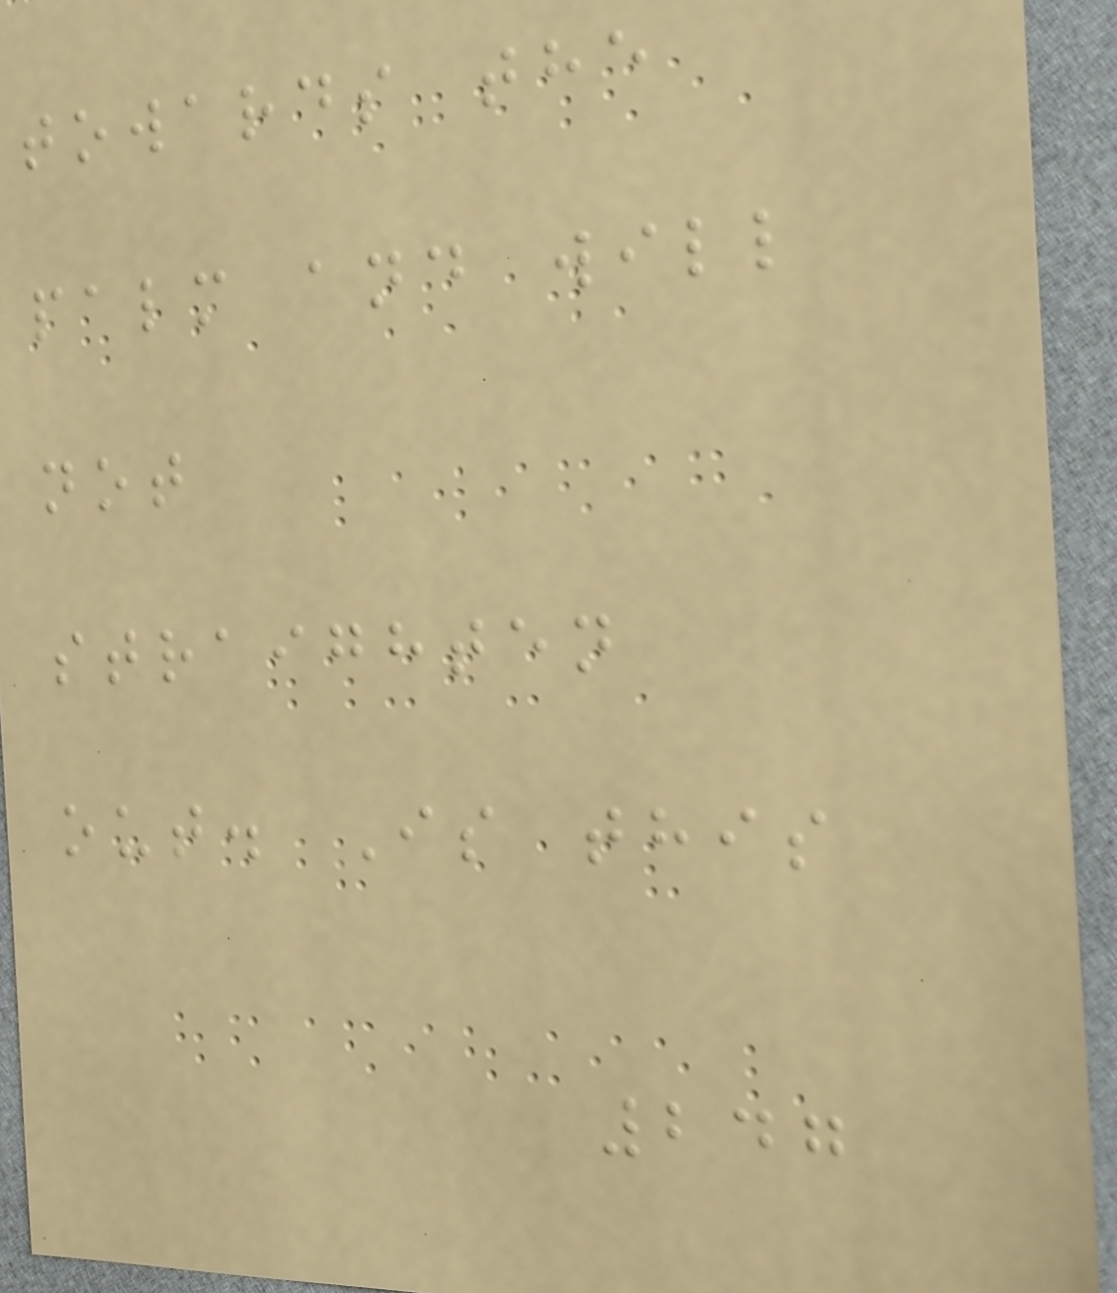towards the
palm and will
not
straighten
out. Is this
247
